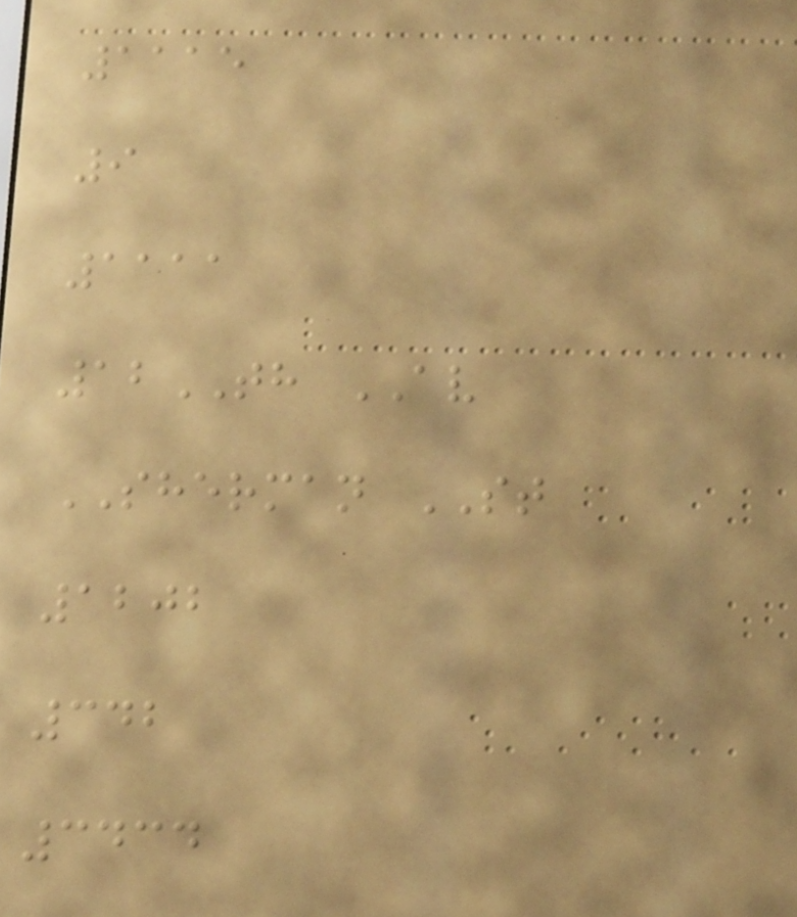1115
9
1111
12TH AV
SHERMAN ST
1202
342
3434
